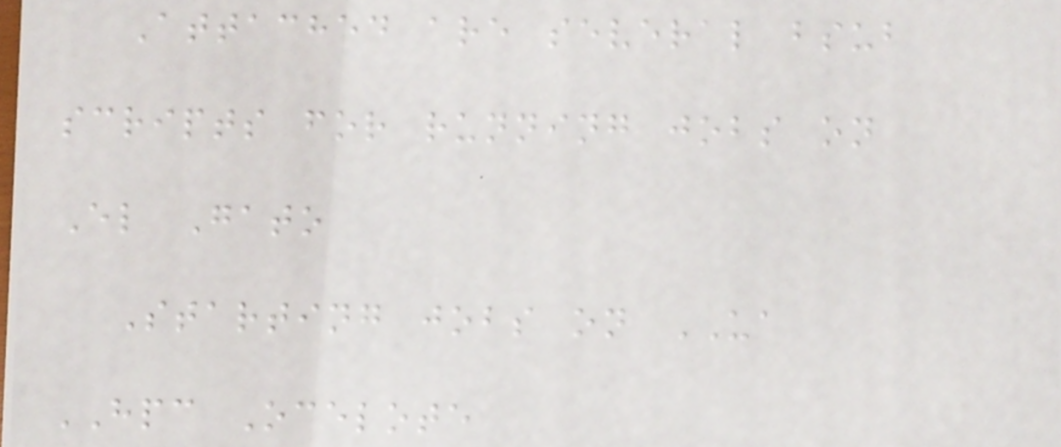Attached are several bsub
scripts for running jobs on
El Gato
Starting jobs on UA
HPC Ocelote
